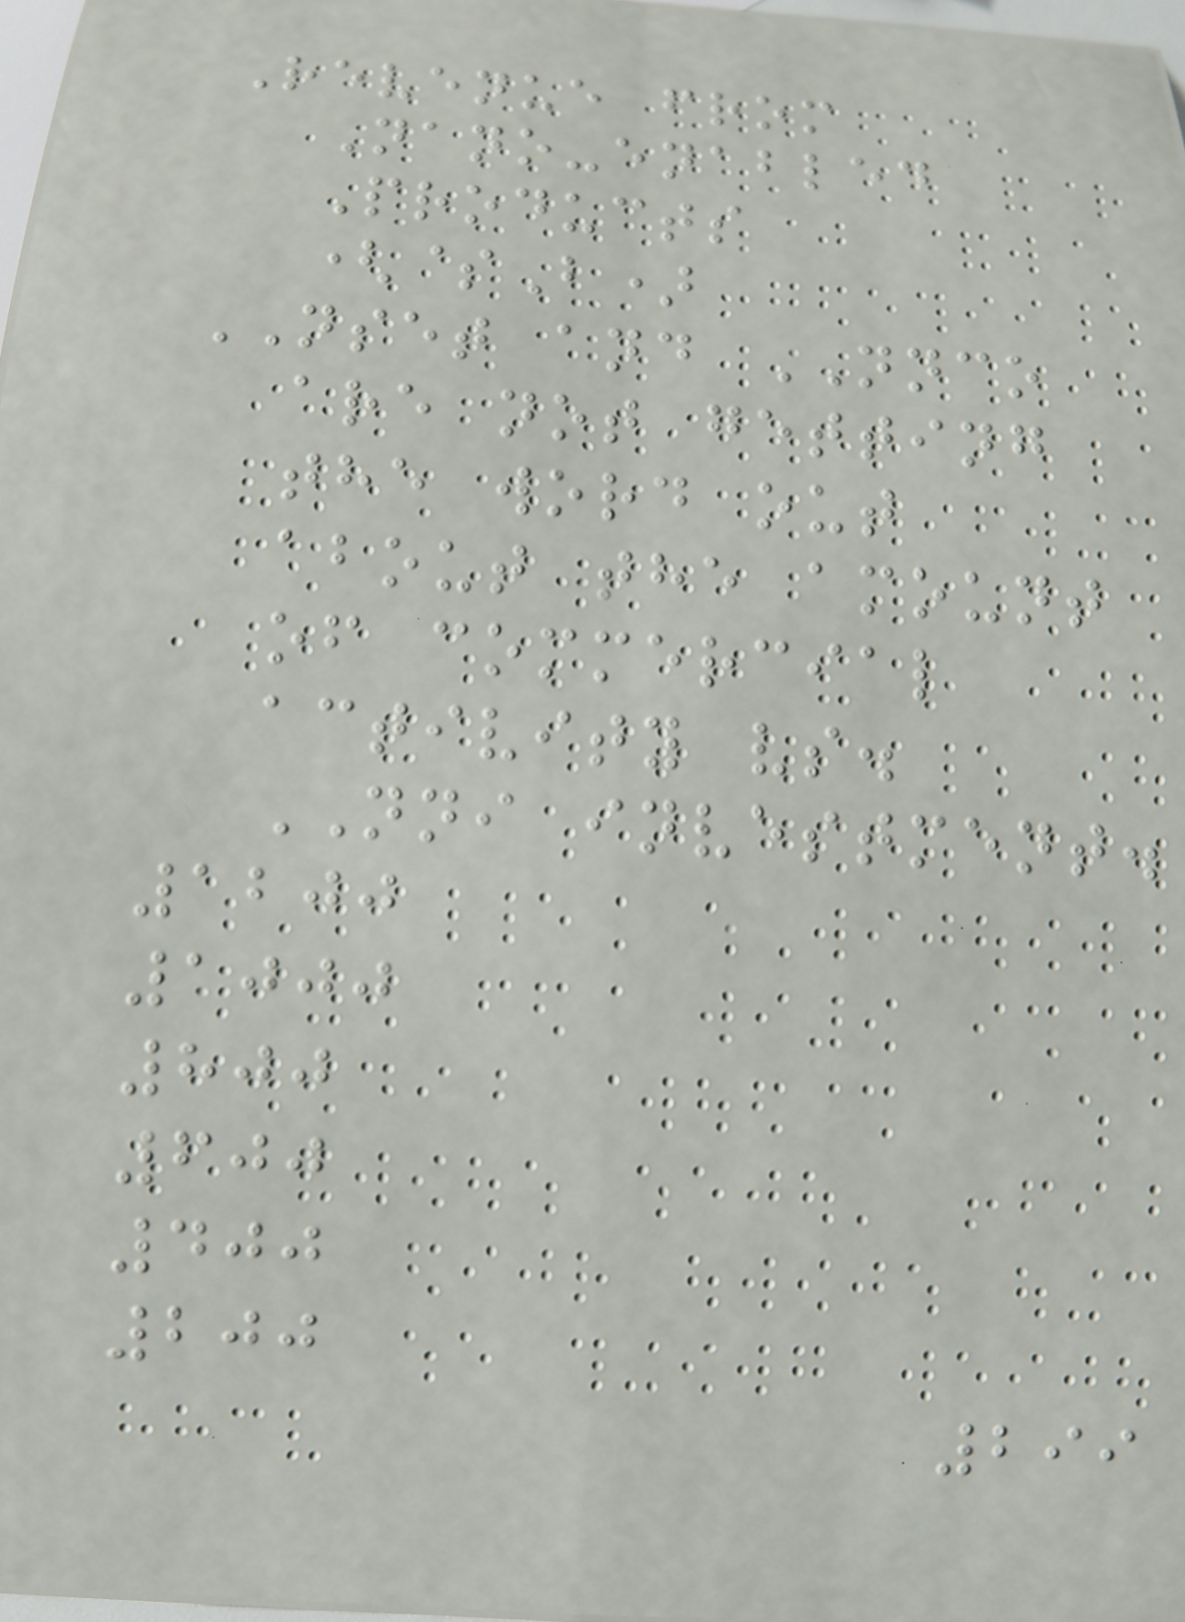Revenue from
Nano-enabled
Products
($B)
NSET and NNCO
are not getting
the word out
about the amount
of commercial
activity vs.
NNI investment.
1200
1000
800
600
400
200
299
